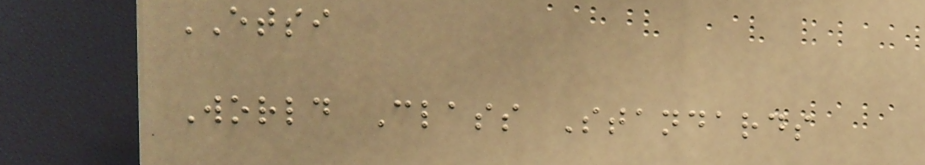ETSI
World Class Standards
